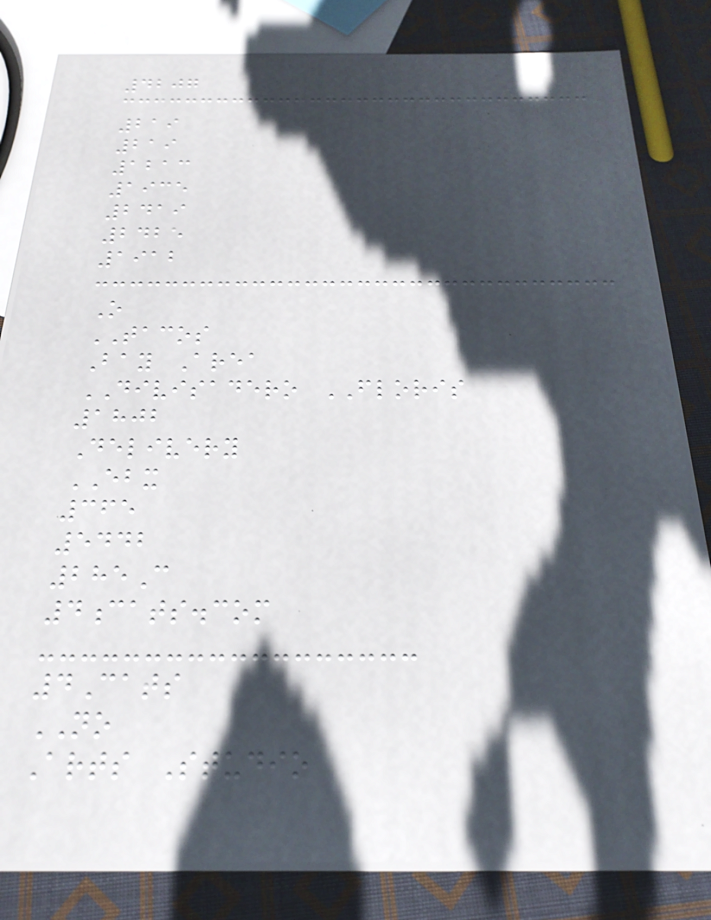4207
219
219
1213
1935
2419
2425
1912
O
TACOS
Bay Area
DIVISADERO FLORIS
1802
Delivery
EBX
365
5442
285C
4cats.com
4Cats
NO
Arts Studio
